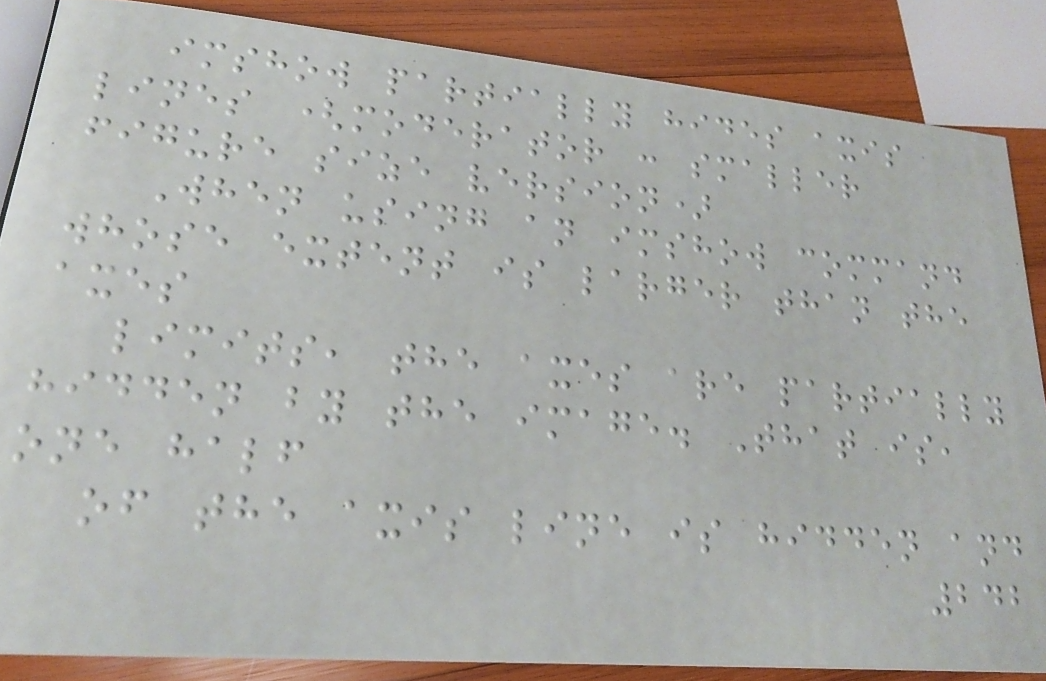imshow partially hides axis
lines (moderator : smaller
figure size version)
When using an imshow command
whose extent is larger than the
axes
limits, the axes are partially
hidden by the image. That is,
one half
of the axis line is hidden and
242
